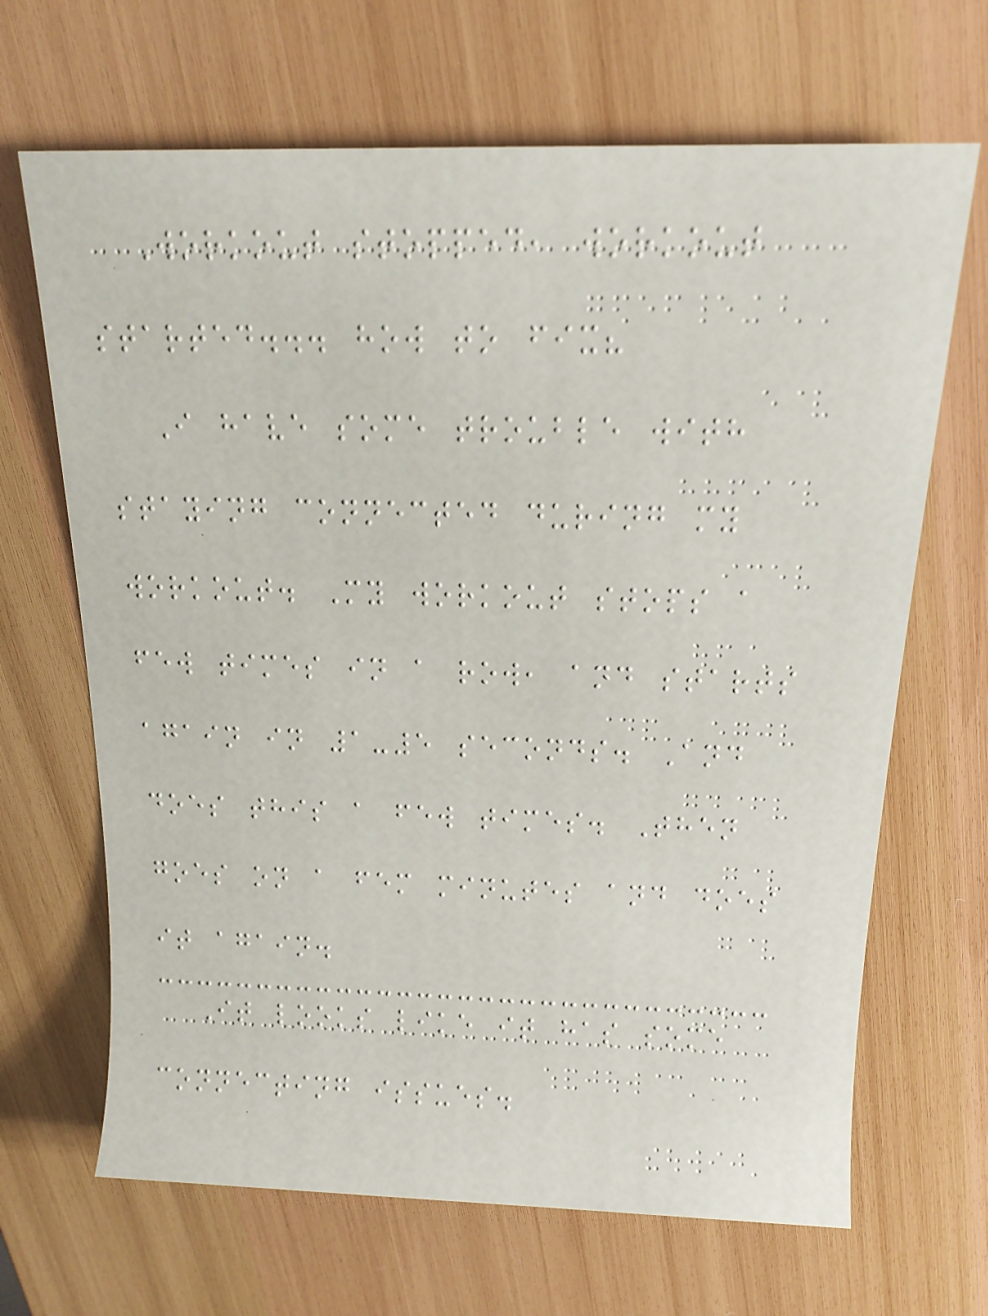Workout stopped, workout
started... how to fix?
I have some trouble with
staying connected during my
workout. My workout stops a
few times in a row, and starts
again in 1-5 seconds. And
does this a few times. Then
goes on a fem minutes and does
it again.
It looks like it has some
connecting issues.
